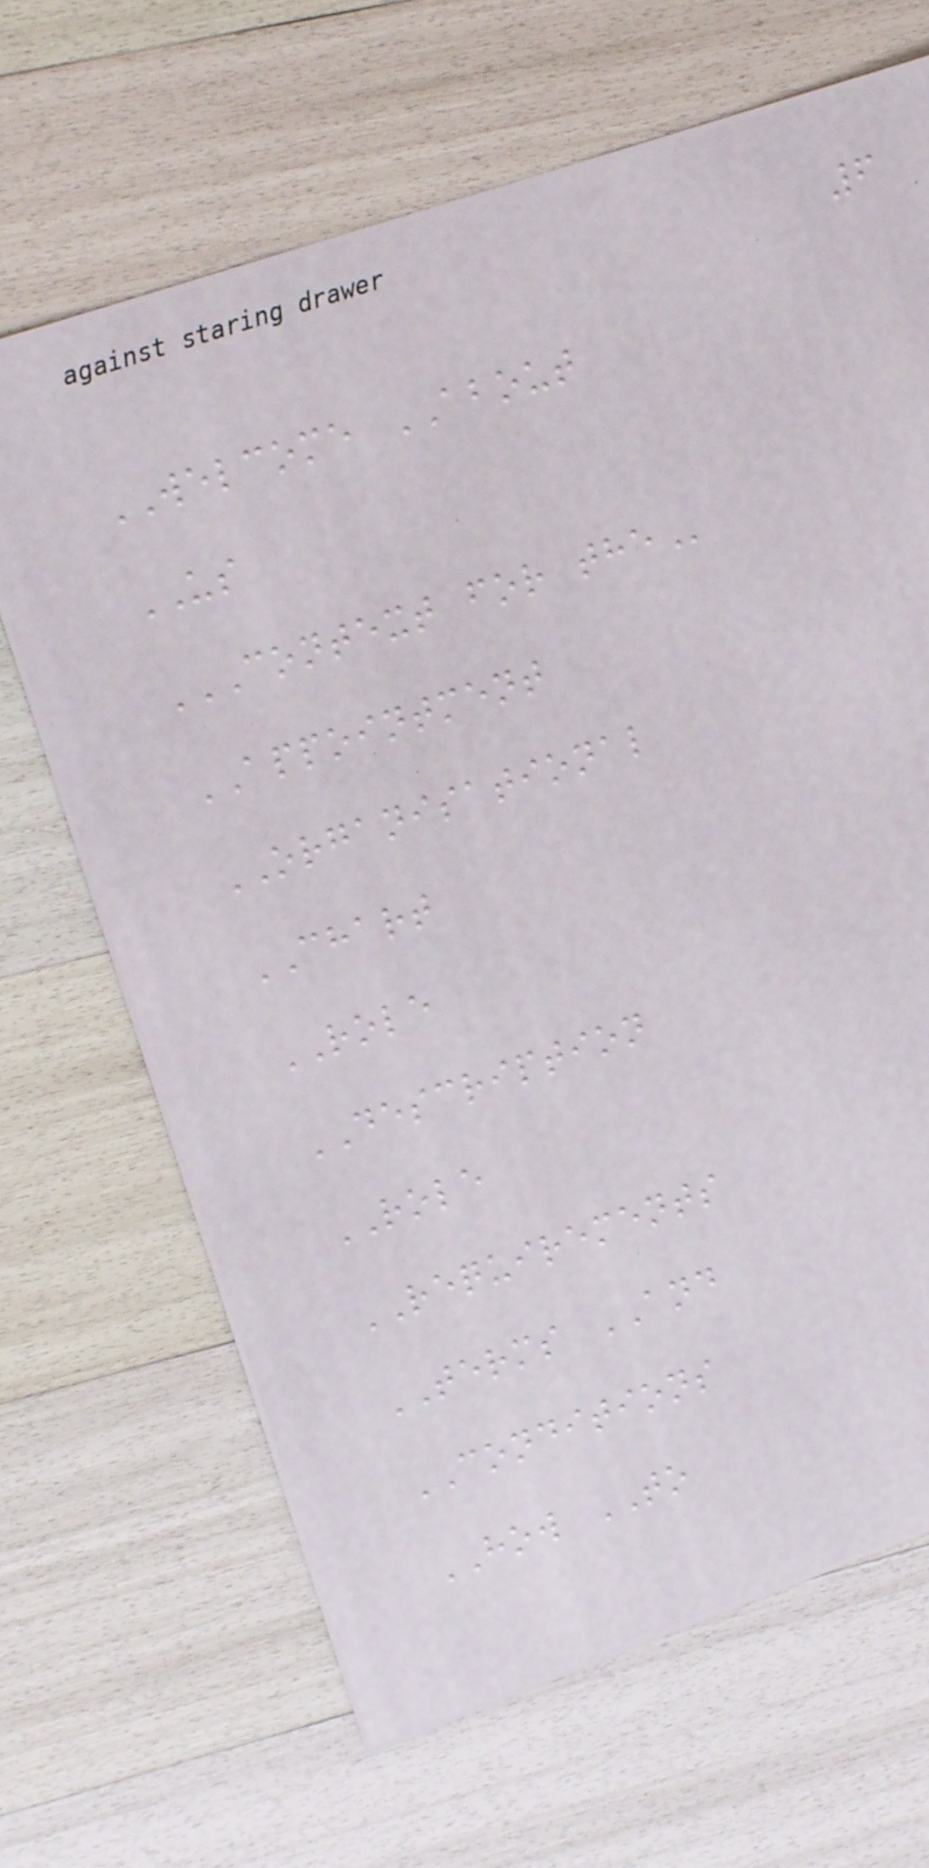6
WELCOME ABOUT
US
CONTEXT FOR THE
APPOINTMENT
ORGANISATIONAL
CHART
ROLE
DESCRIPTION
ROLE
REQUIREMENTS
TERMS AND
CONDITIONS
HOW TO
